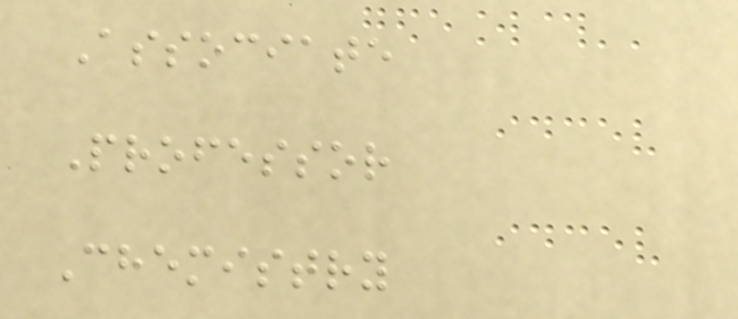Associate
Professor
Chemistry
